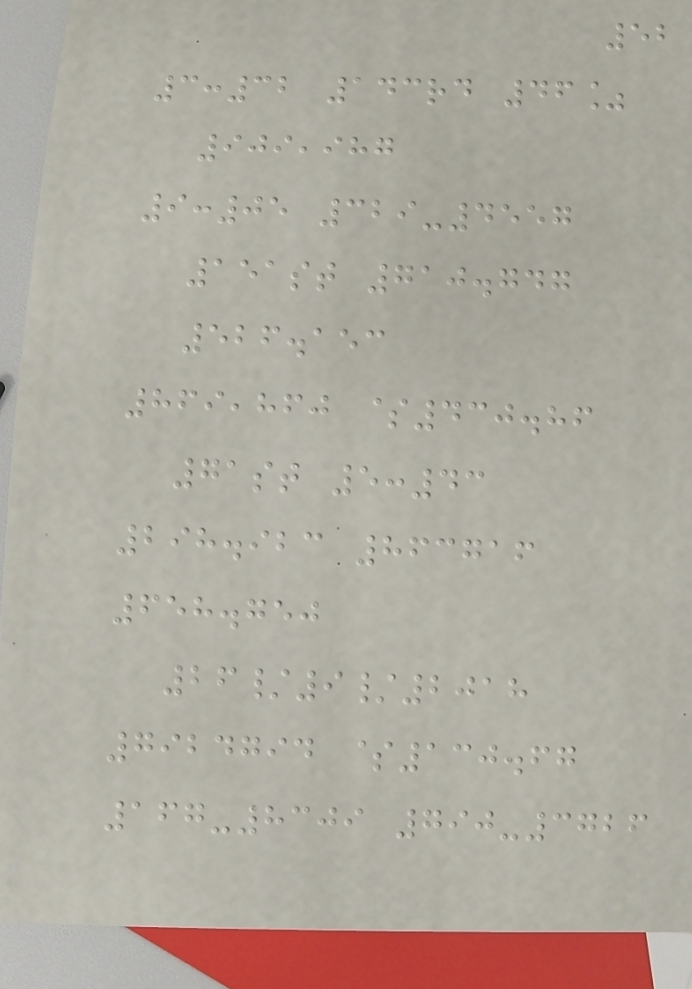52
3:32 143rd 46%
909,987
9:05 329-4557
151st 710.747
526.153
869,860 $430.86
71st 5:43
298.923 863716
658.750
26/9/2018
7924794 $130.67
167-8309 790-3726
